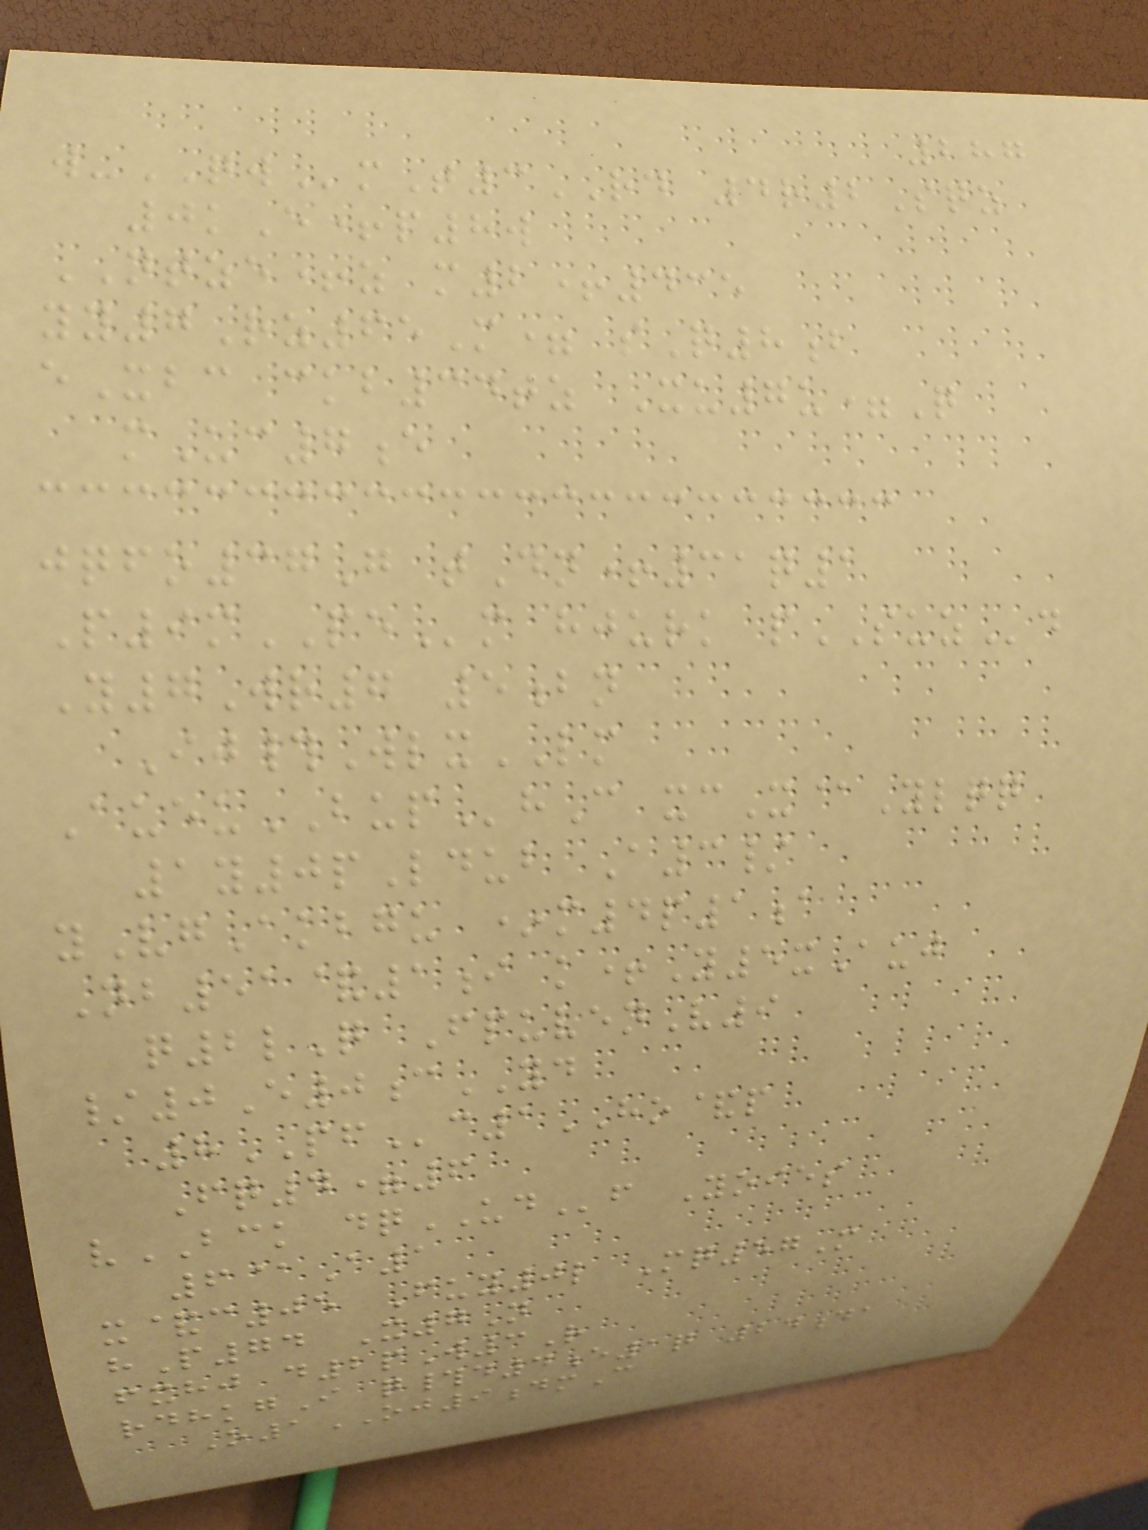287
w-QWmT3RD 4r2Sqz
0kE+p8w
NTZE+z m2+435
yy7Rz65M= sQ8b
eXbc ckb34tz Xu7u=Q
mUc7e
jqfo37G tDn+31q1
P9mPEm hjurk pSUZd
Y7Wr7 5bn
Ij#WlxLM
AueuBUPhC xcX@Ylqq
1y0pLdub A3/
yVgAkbgu *m4p1a
Nb51&1i k+Y5xAuj
q2lQ FpuvenV9
/0E0cYD
8PFc1HO&p
Fq4=6
vBCK dqUDf Yoies
6@A1
x&c05 Fuy0l Mq57M
hP74 X7N
fxhj d2pW3R
rdhkgI q#d4e1q 24da
O1OJ9dmC
